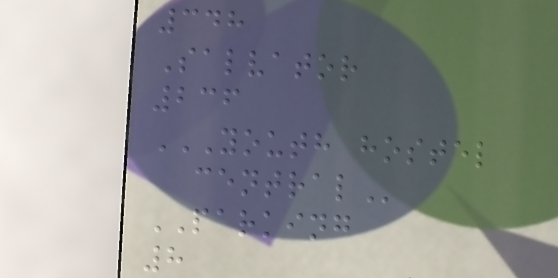348
Salvator
236
YOUTH HOSTEL
CENTRAL
PARKING
8
